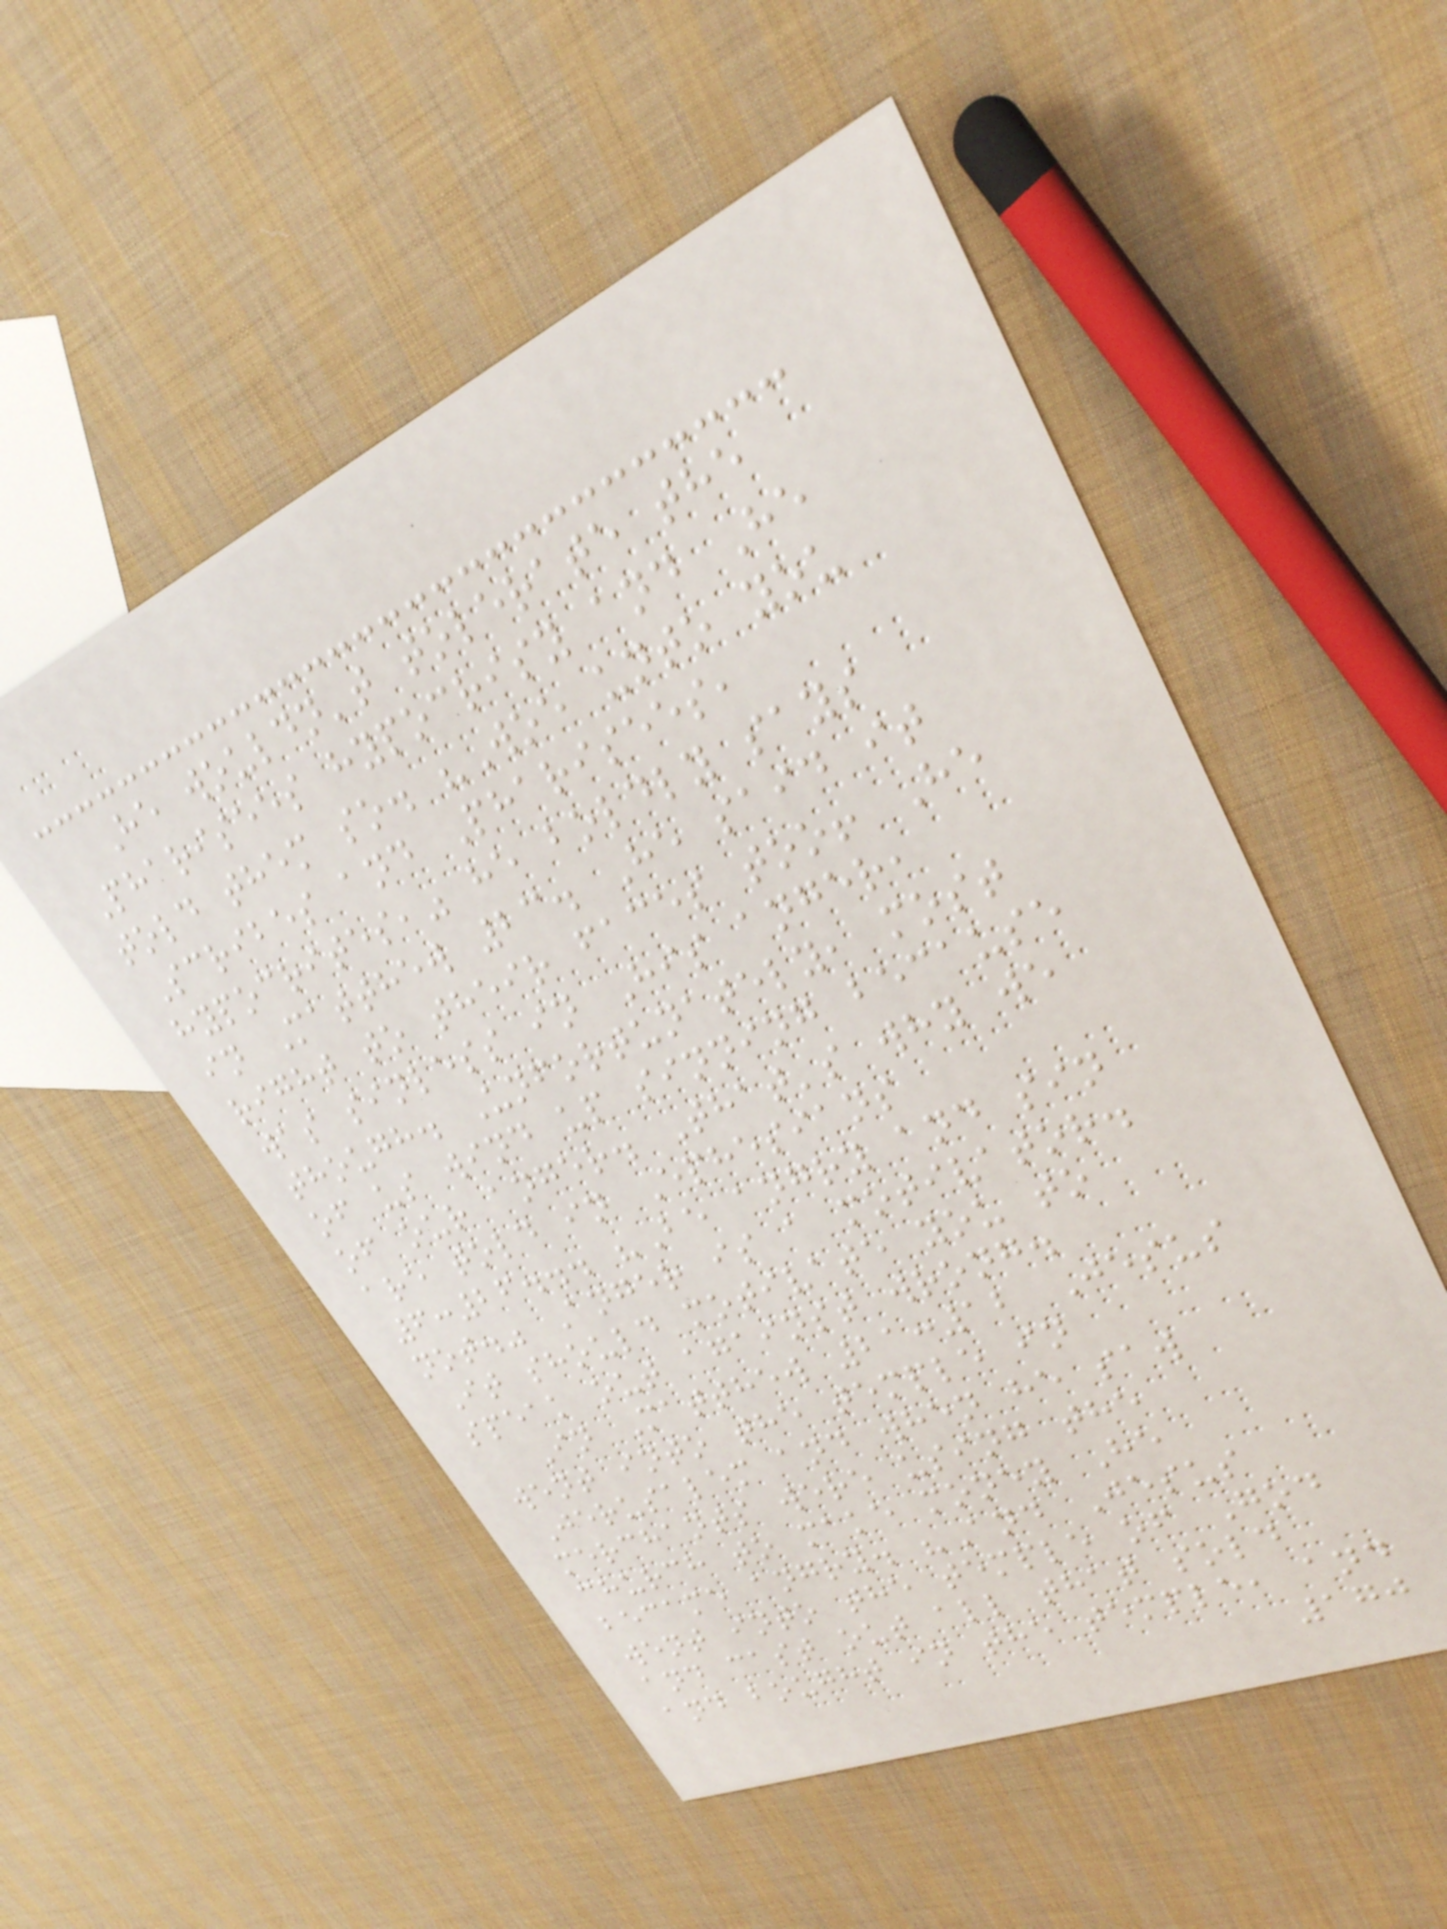He wouldn't tolerate the
Pharisees hypocrisy and He
told them so. "Woe unto you
Scribes and Pharisees,
hypocrites," he boldly says
in Matthew 23. He said it
right to their faces too! He
was sinless in His anger,
though. Unfortunately, most
of us wind up sinning because
of our anger. That's why we
are told in Ephesians
6:26... "Be angry and sin
not." Anger is a motivator.
It should motivate you to
speak out against wrong.
In Matthew 21:12 Jesus
went into the temple in
Jerusalem and when he saw
merchants were using the
church to make money He
became angry. "And Jesus
went into the temple of God
and cast out all that sold
and bought in the temple, and
170
